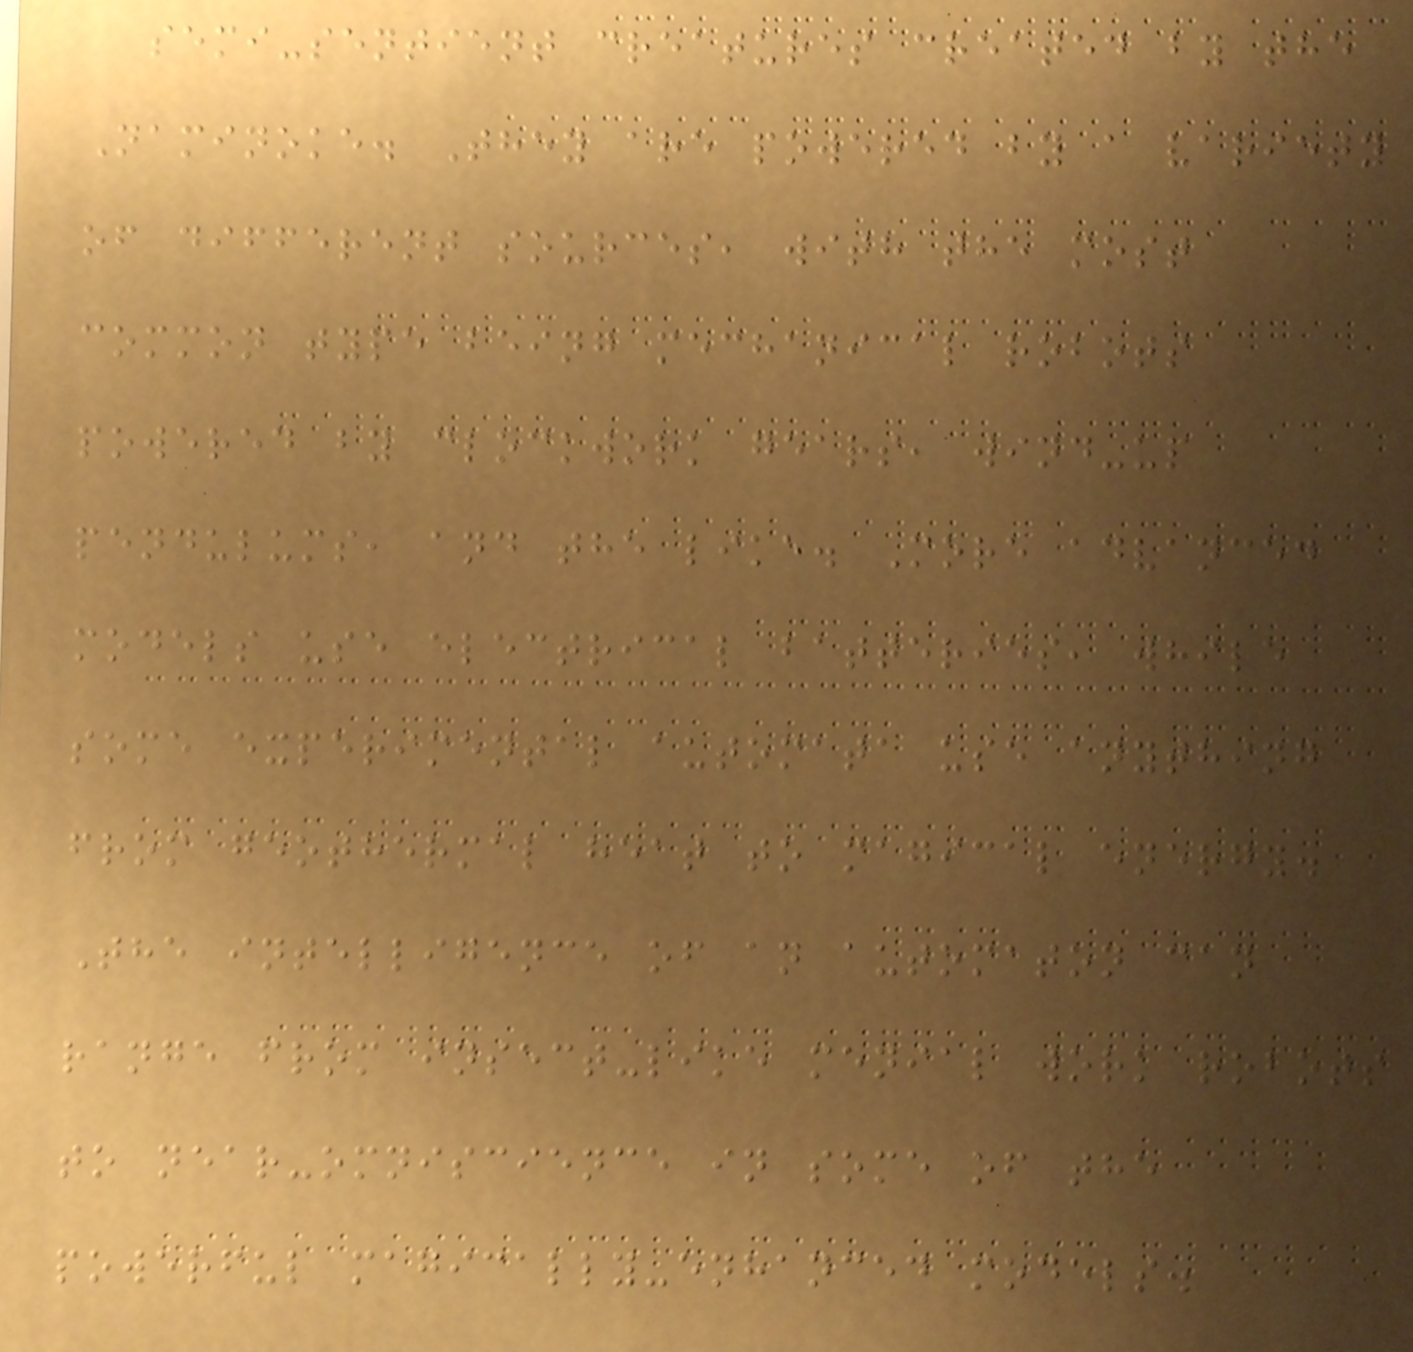semi-sentient creatures created by the
Naminoke. They are powered by a variety
of different sources, with the most
common type being mechanical robots
powered by clockwork gears, wind-up
pendulums, and the like. More advanced
models use electrical batteries, while
some experimental automata use anything
from geothermal heat to magical energy.
The intelligence of an automaton can
range from insect-like menial work robots
to near-omniscience in some of the
powerful magically-enhanced models.
